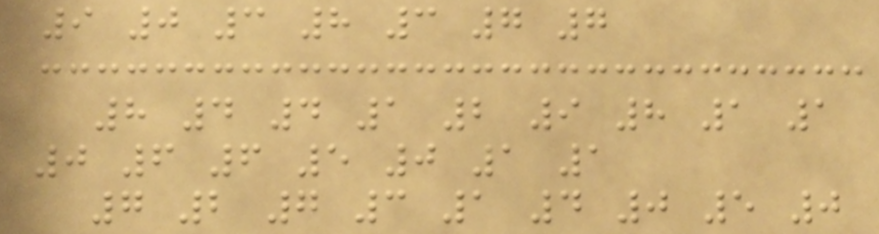9 0 3 8 3 7 7
8 4 4 1 2 9 8 1 1
0 6 6 5 0 1 1
7 2 7 3 1 4 0 5 0
